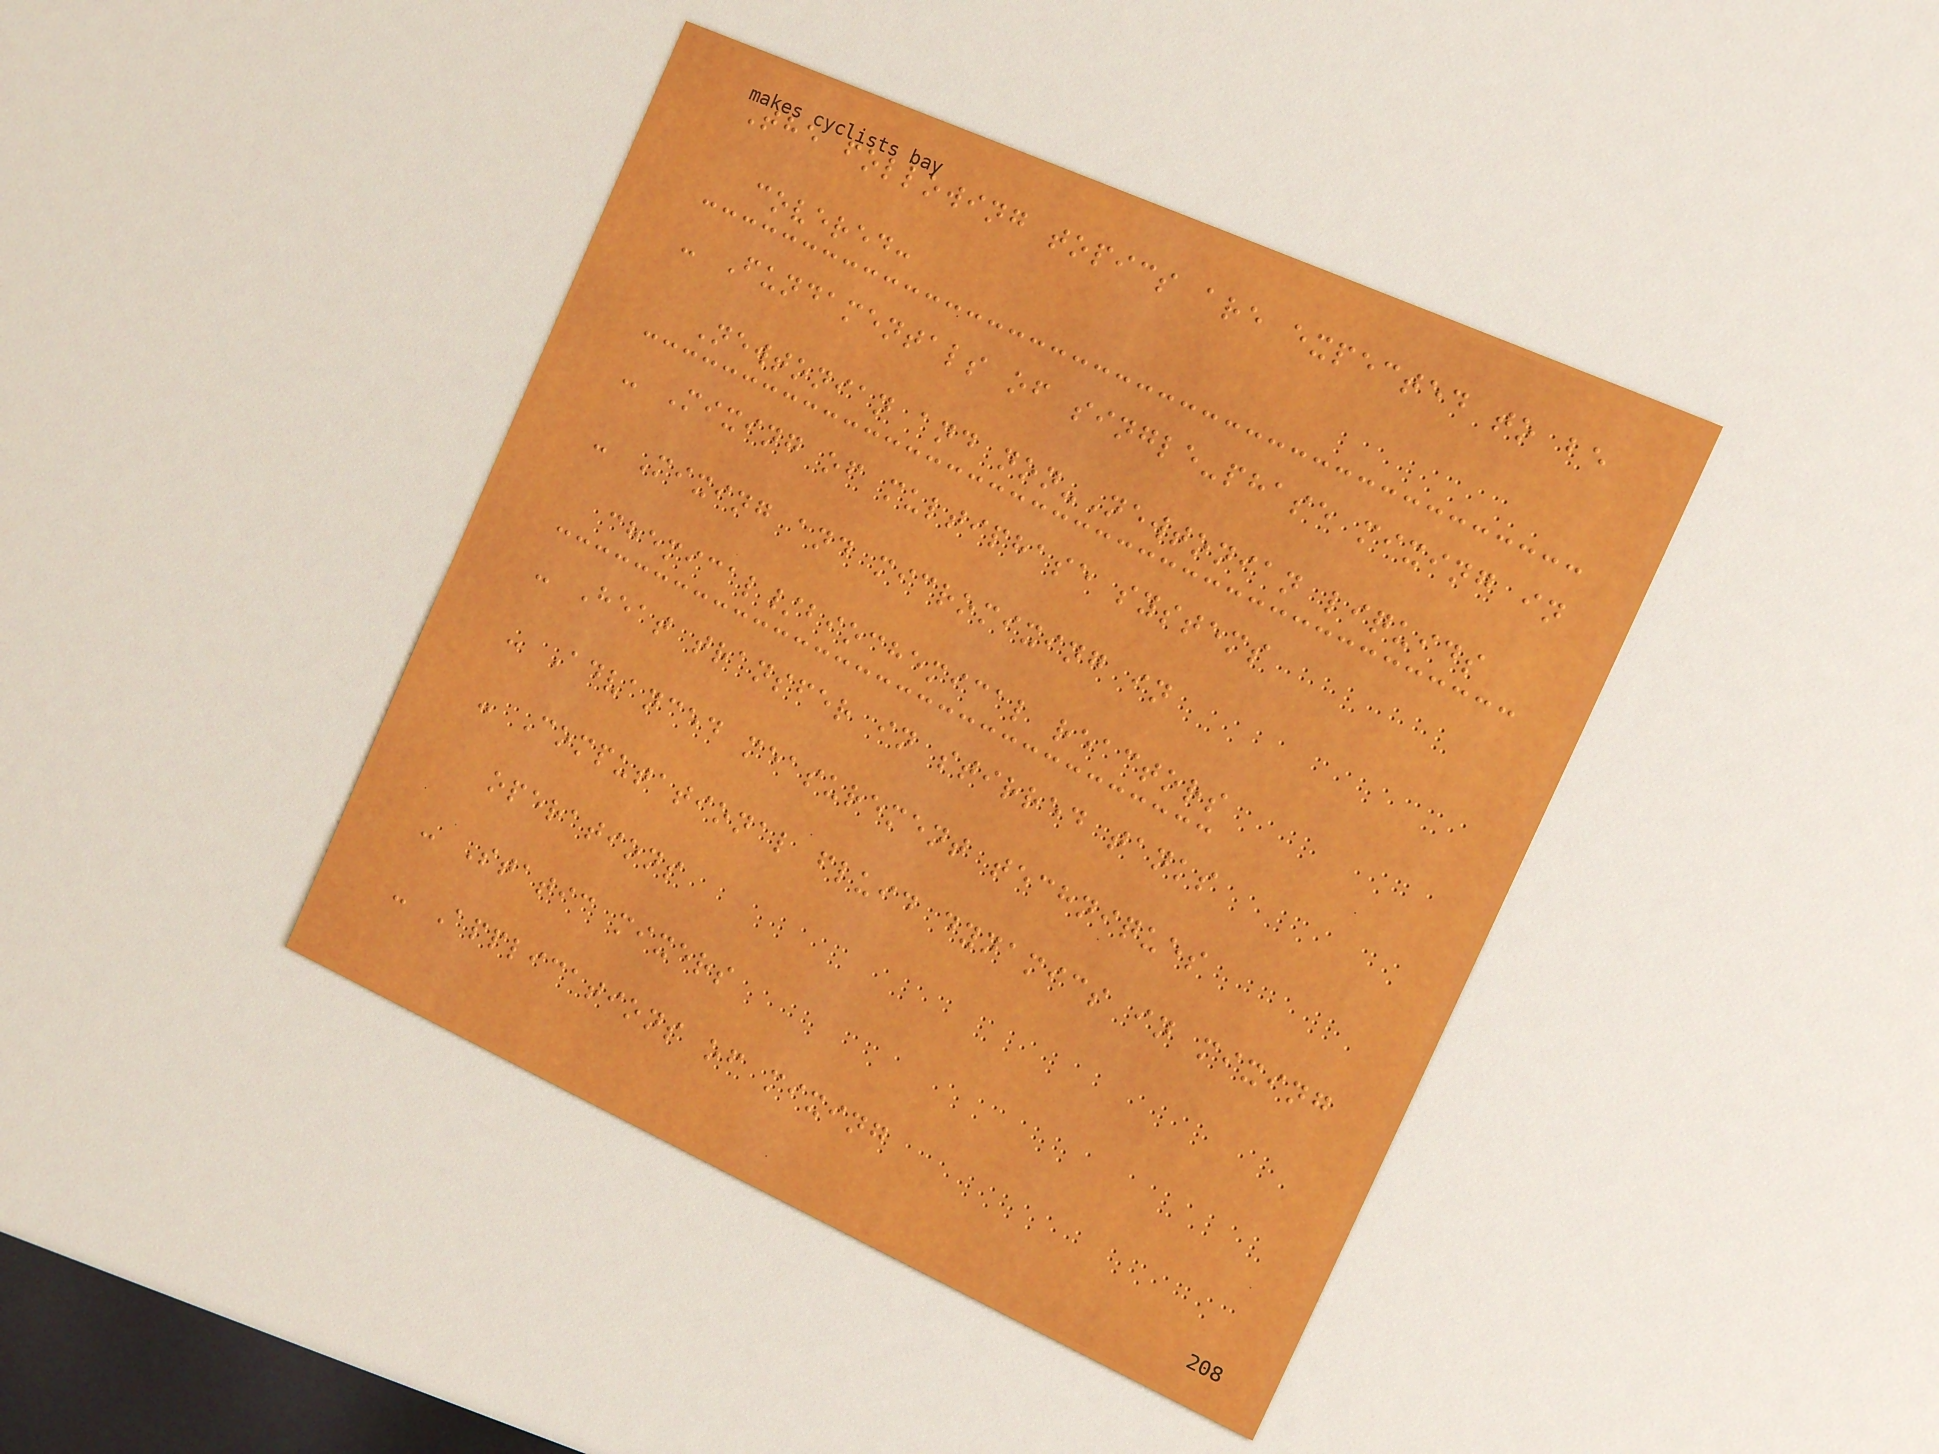The following topics are expected to be
covered:
- Fundamentals of single-phase mixing in
Newtonian and non-Newtonian liquids
- Mixing of multiphase systems
- Mixing and micromixing in
chemical/biochemical reactors
- Heat transfer in stirred tanks
- Advanced measurement techniques
- Computational fluid dynamics in mixing
operations
- Static mixers
- Applications of mixing
